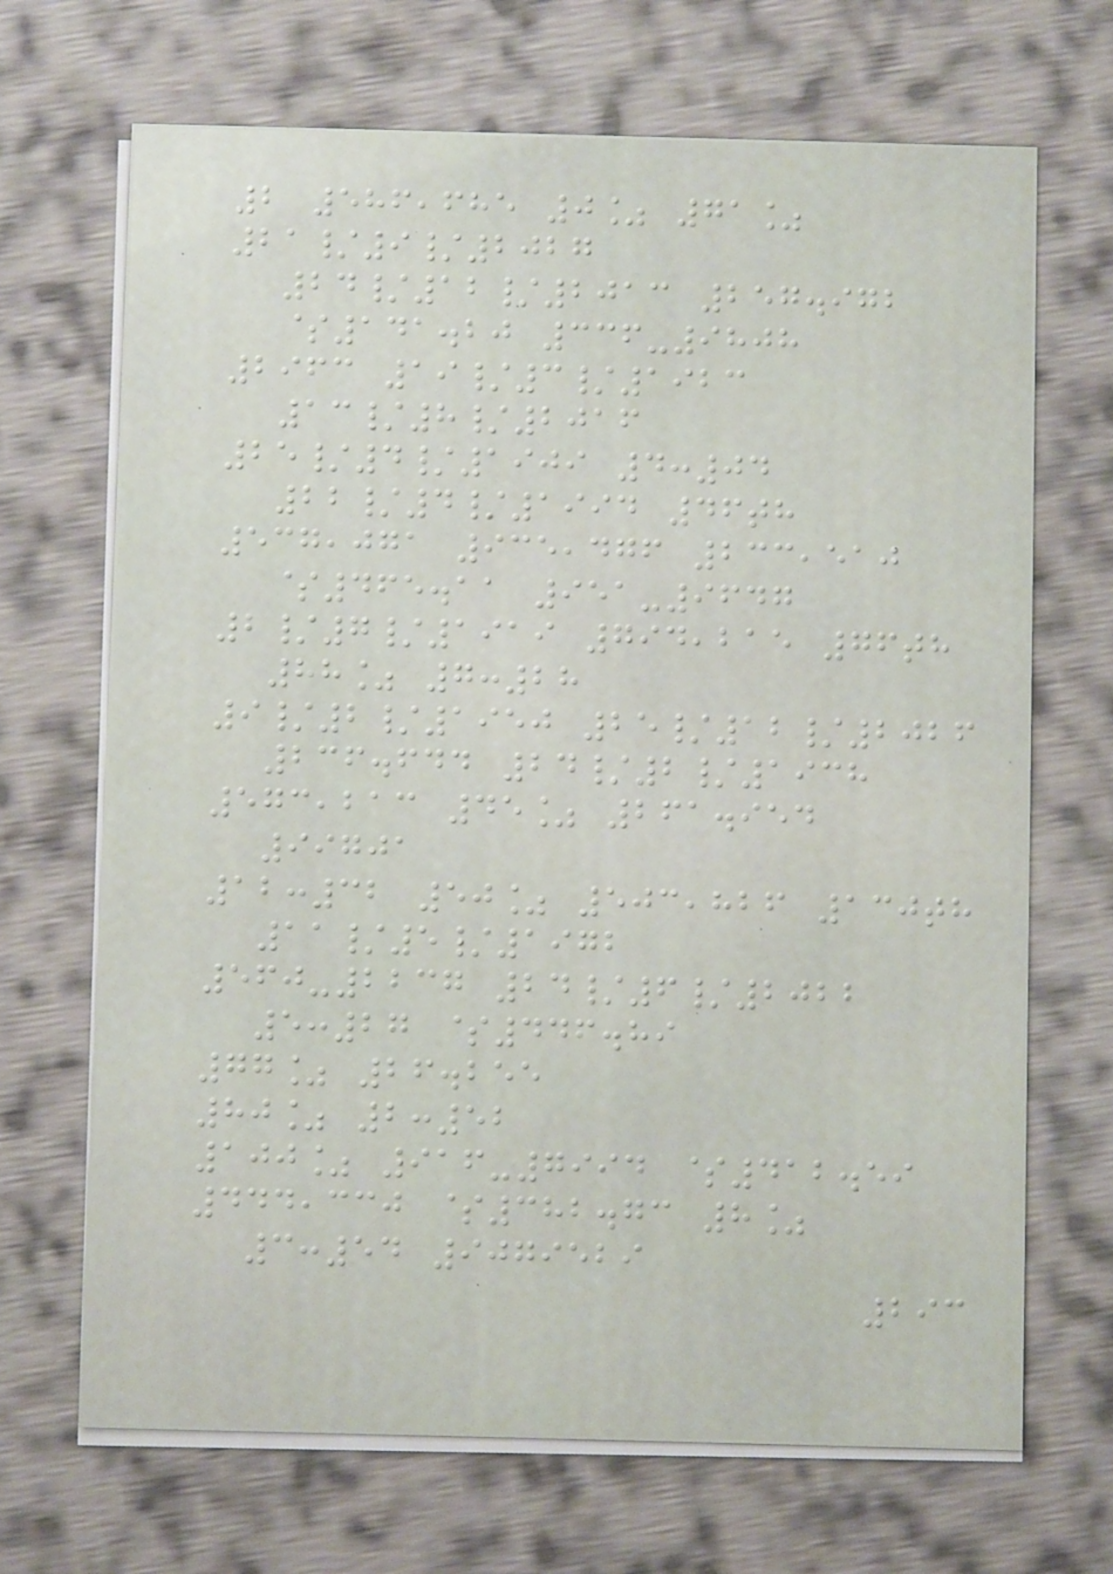2 586,685 0% 71%
21/9/2027
24/12/2013 257.972
$141.20 336-9808
2963 19/3/1923
13/8/2016
25/4/1909 4:04
22/4/1994 46th
537,071 935,476 233,510
$465.11 951-9647
2/7/1919 794,215 76th
88% 7:28
9/2/1950 25/12/2026
236.644 24/2/1938
573,213 45% 261.954
99701
12:32 50% 503,826 130th
11/5/1972
560-2237 24/6/2022
5:27 $446.89
77% 26.255
80% 2:52
100% 916-7994 $412.59
444,330 $382.73 8%
3:54 9079529
293
